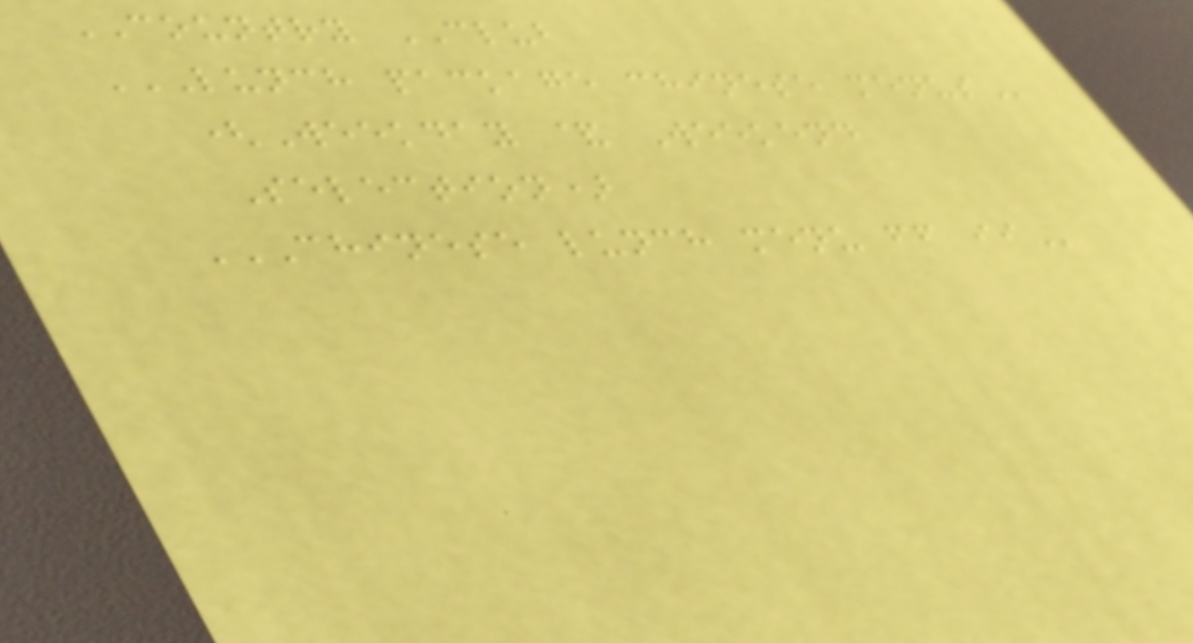COUNTRY CLUB
LUNCH PACKAGE CHINESE MENUS
(Weekday & Weekend
Selection)
CHINESE LUNCH MENU FF II
